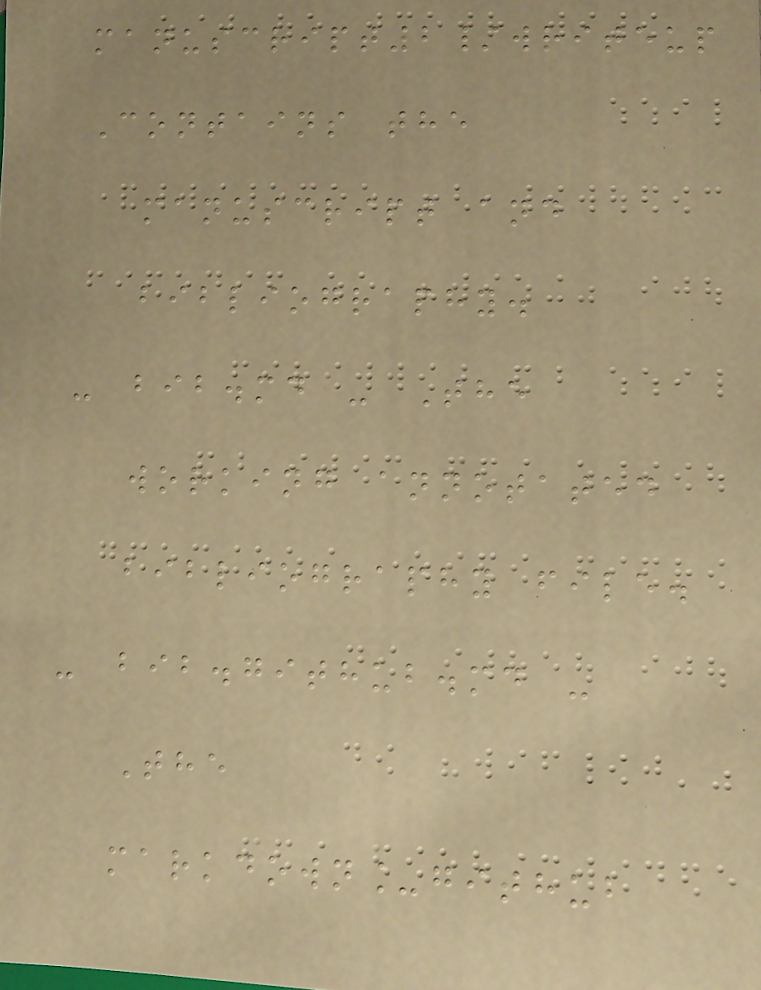manuscript2/writeup
Contains the
manuscript and
bibliography.
- bib.md - The
working annotated
bibliography file.
- bib.github.md -
The
markdown_github
